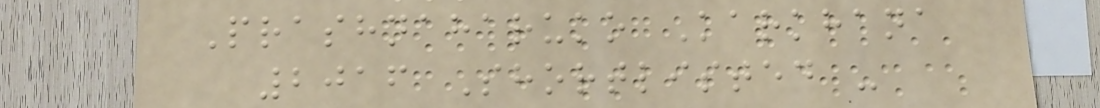Prashnaharuko Karkhana
2016 Shortlisted -
